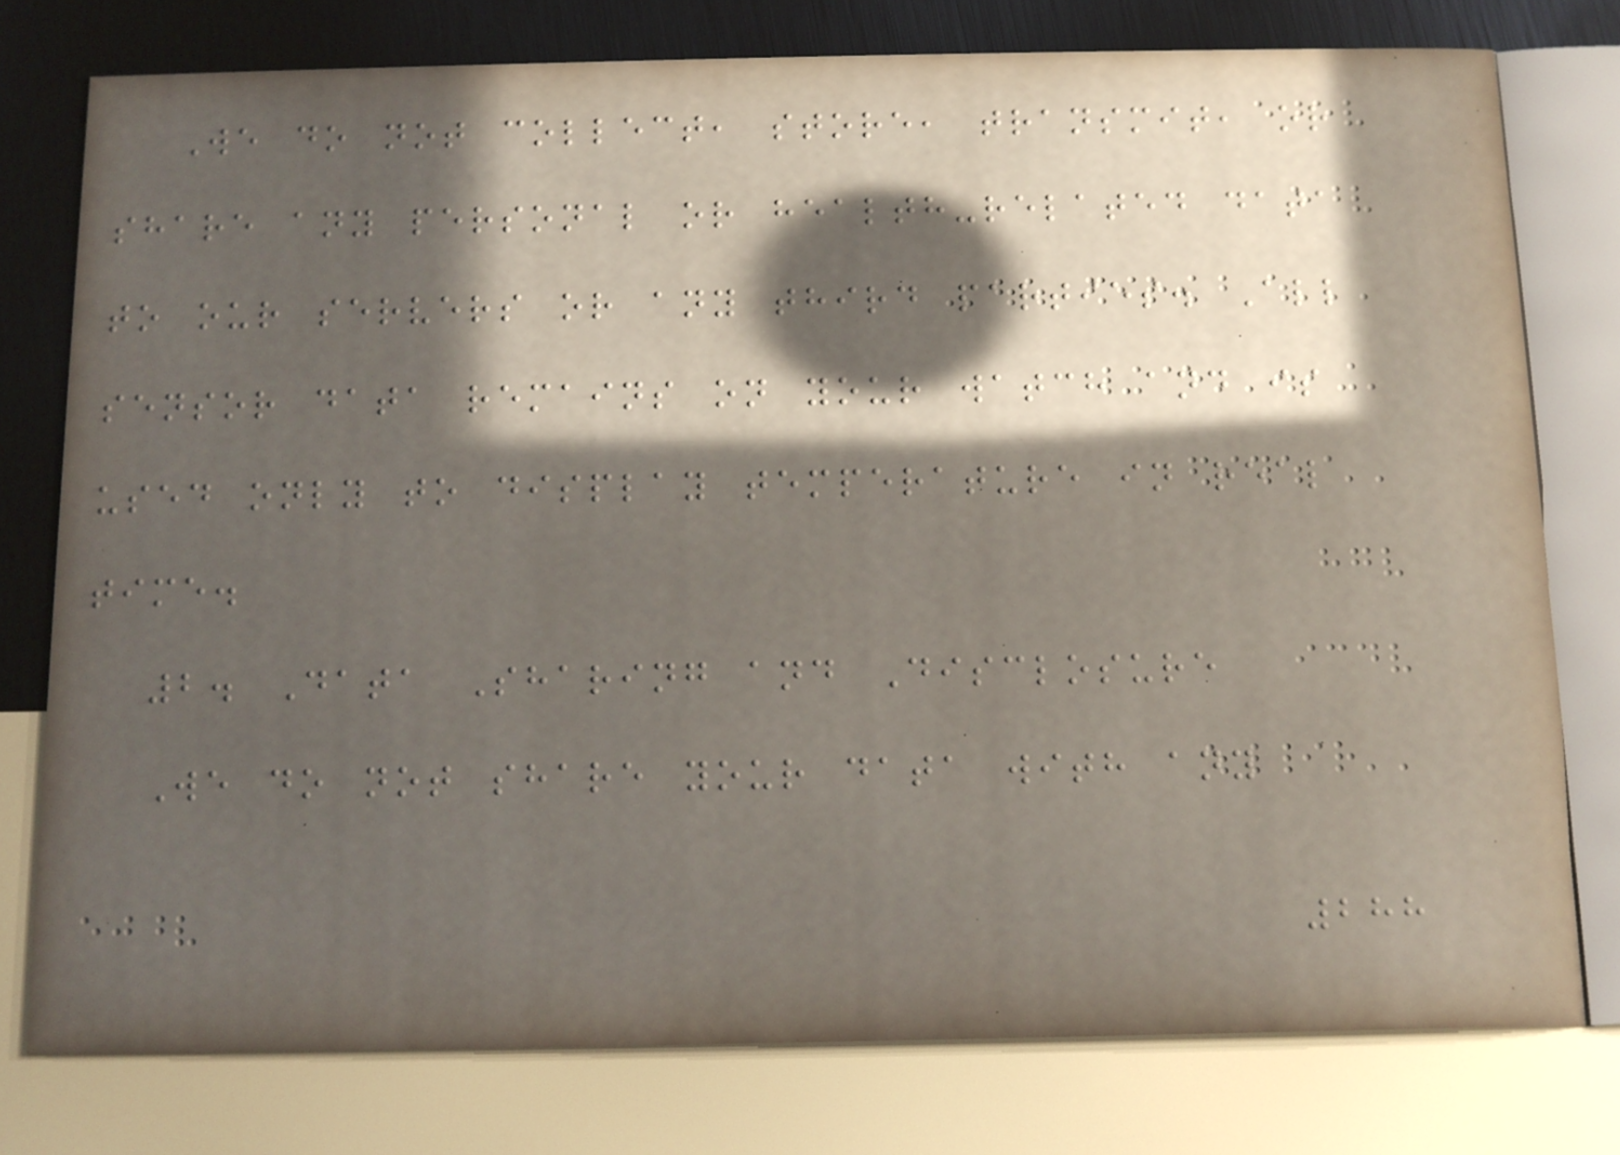We do not collect, store, transmit, or
share any personal or health-related data
to our servers or any third parties. All
sensor data remains on your watch and is
used only to display temperature in real
time.
2. Data Sharing and Disclosure
We do not share your data with any
288
